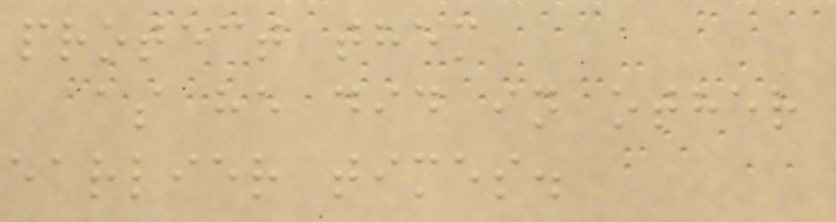protect them
as he did in other
earlier times.
